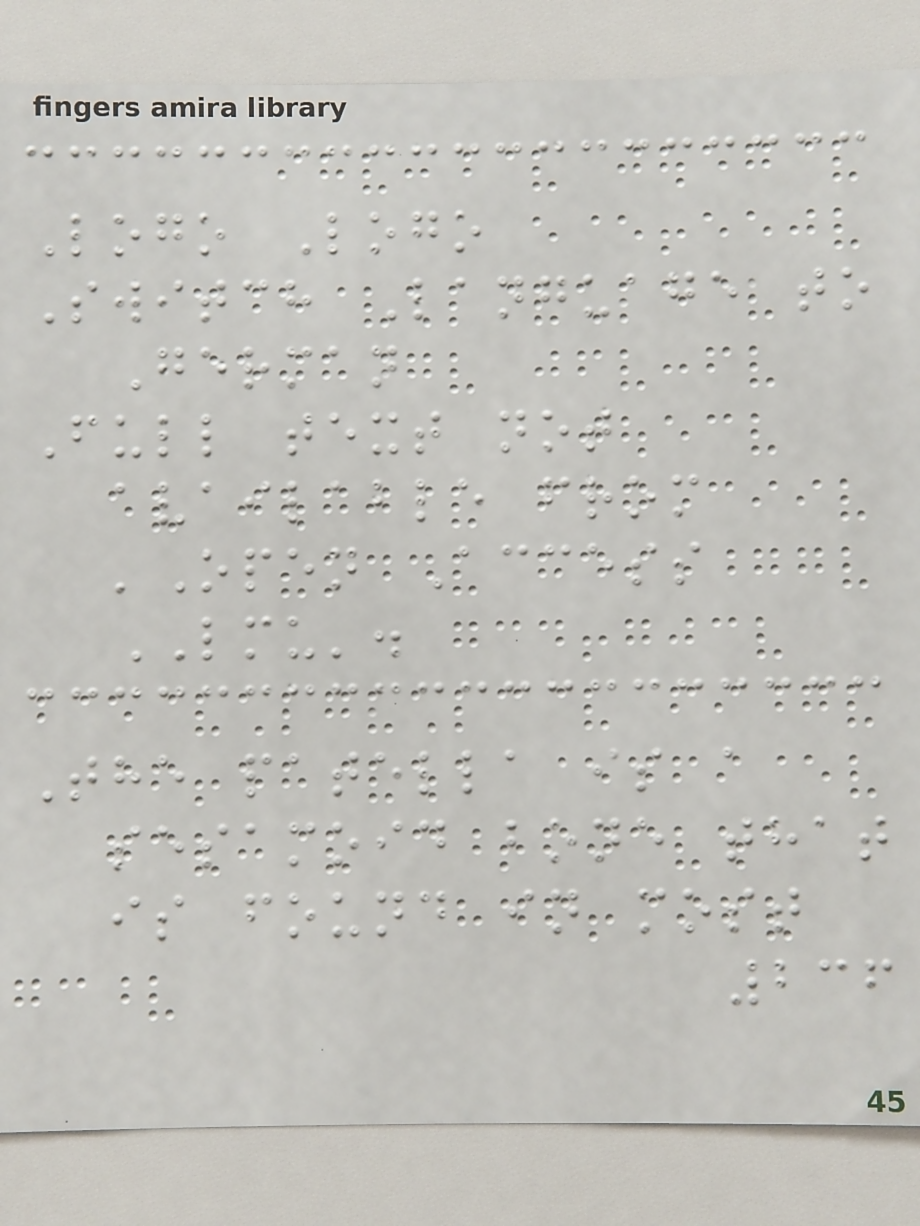Logo Logo
Switch Language to
German
Full text not
available from
'Open Access
LMU'.
The patella is a
sesamoid bone that
is found in most
236
